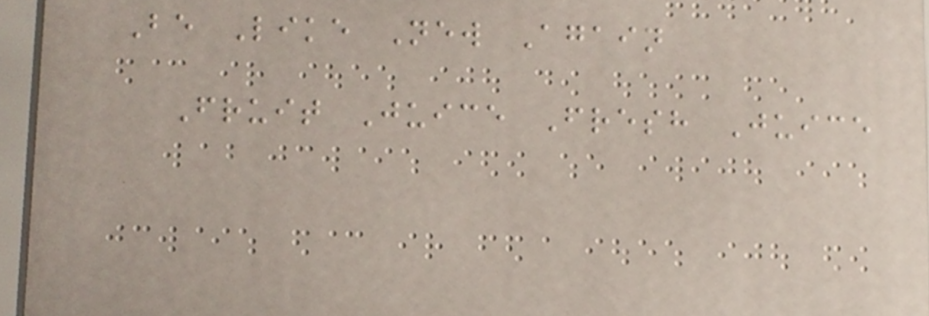Be Like New Again
Fruit Juice Fresh Juice
